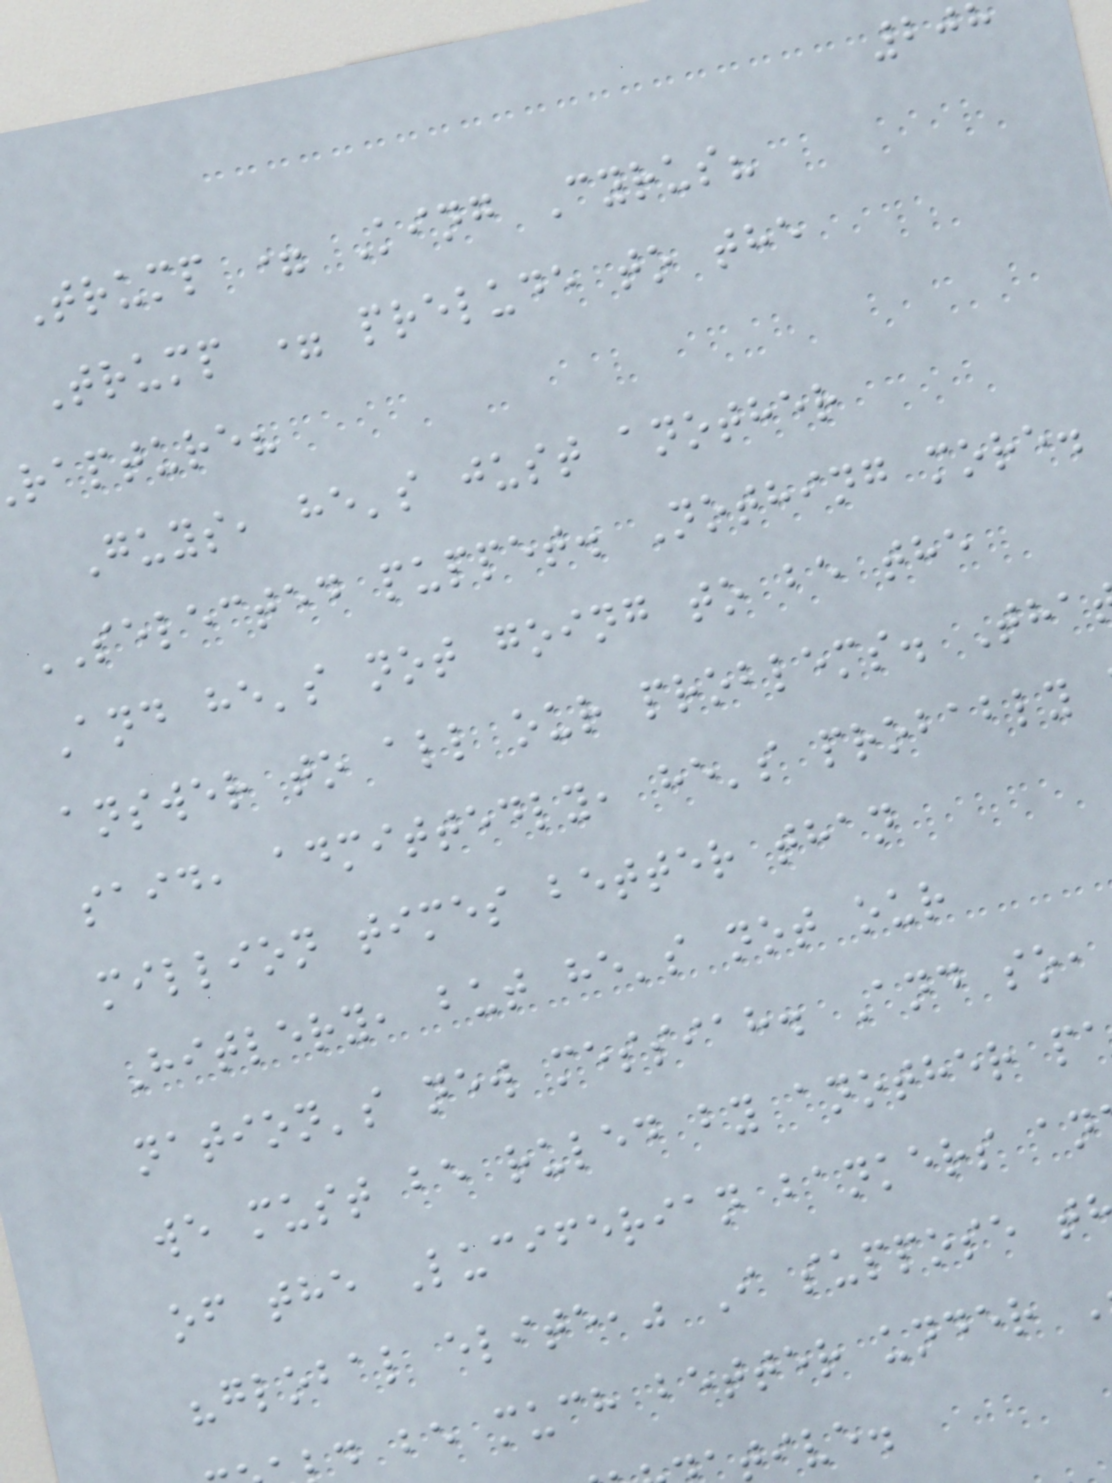Trump = King Cyrus?
Trump = prelude to the
rapture?
Guys, he's just another
SELECTED puppet. Nothing more.
And he's not going to be the
answer to all our problems. Tha
said, admittedly, he's probably
million times better than
Hitlery, but he's not our
nation's new messiah. And so,
we must be ruled by another pa
of the Luciferian bankers an
"global elite," I suppose t
d be much better under
